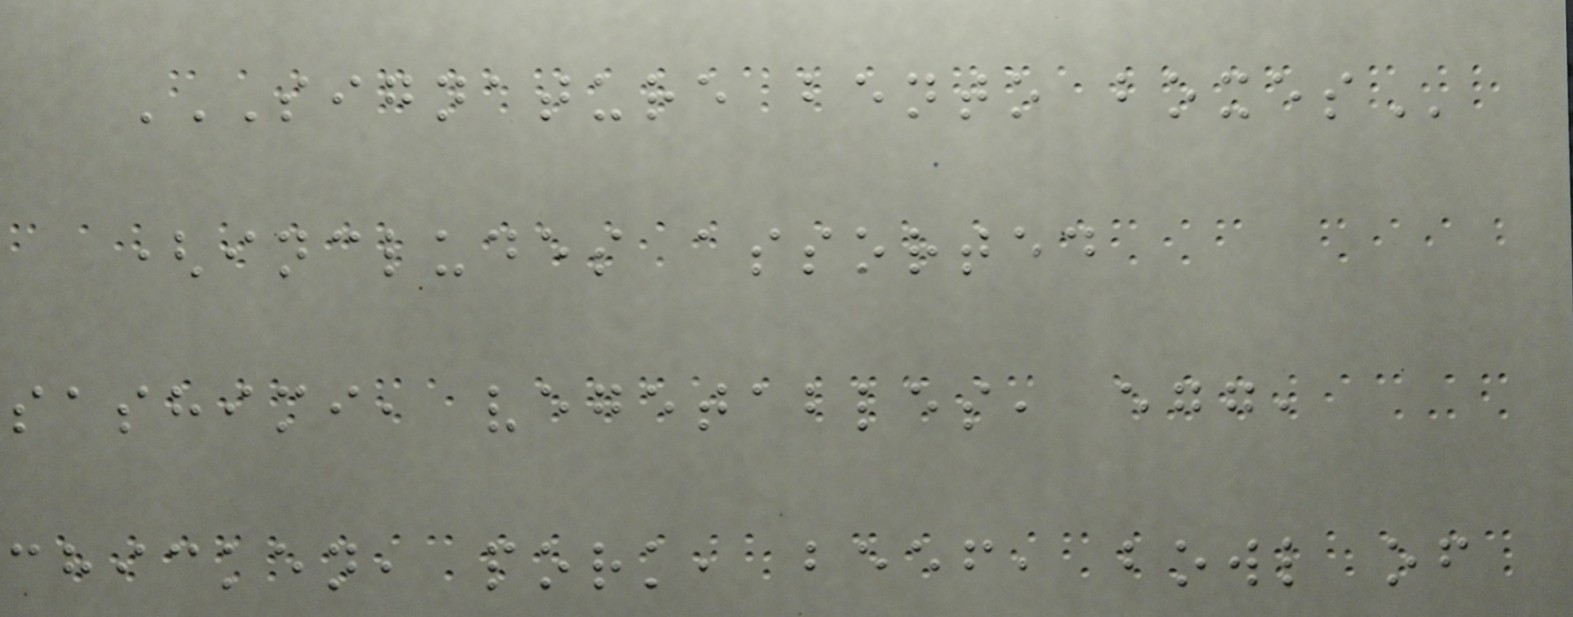SIGNATURE BENTO BOXES
(includes assorted
sashimi, vegetables, egg,
chicken, pork, beef, bowl of
